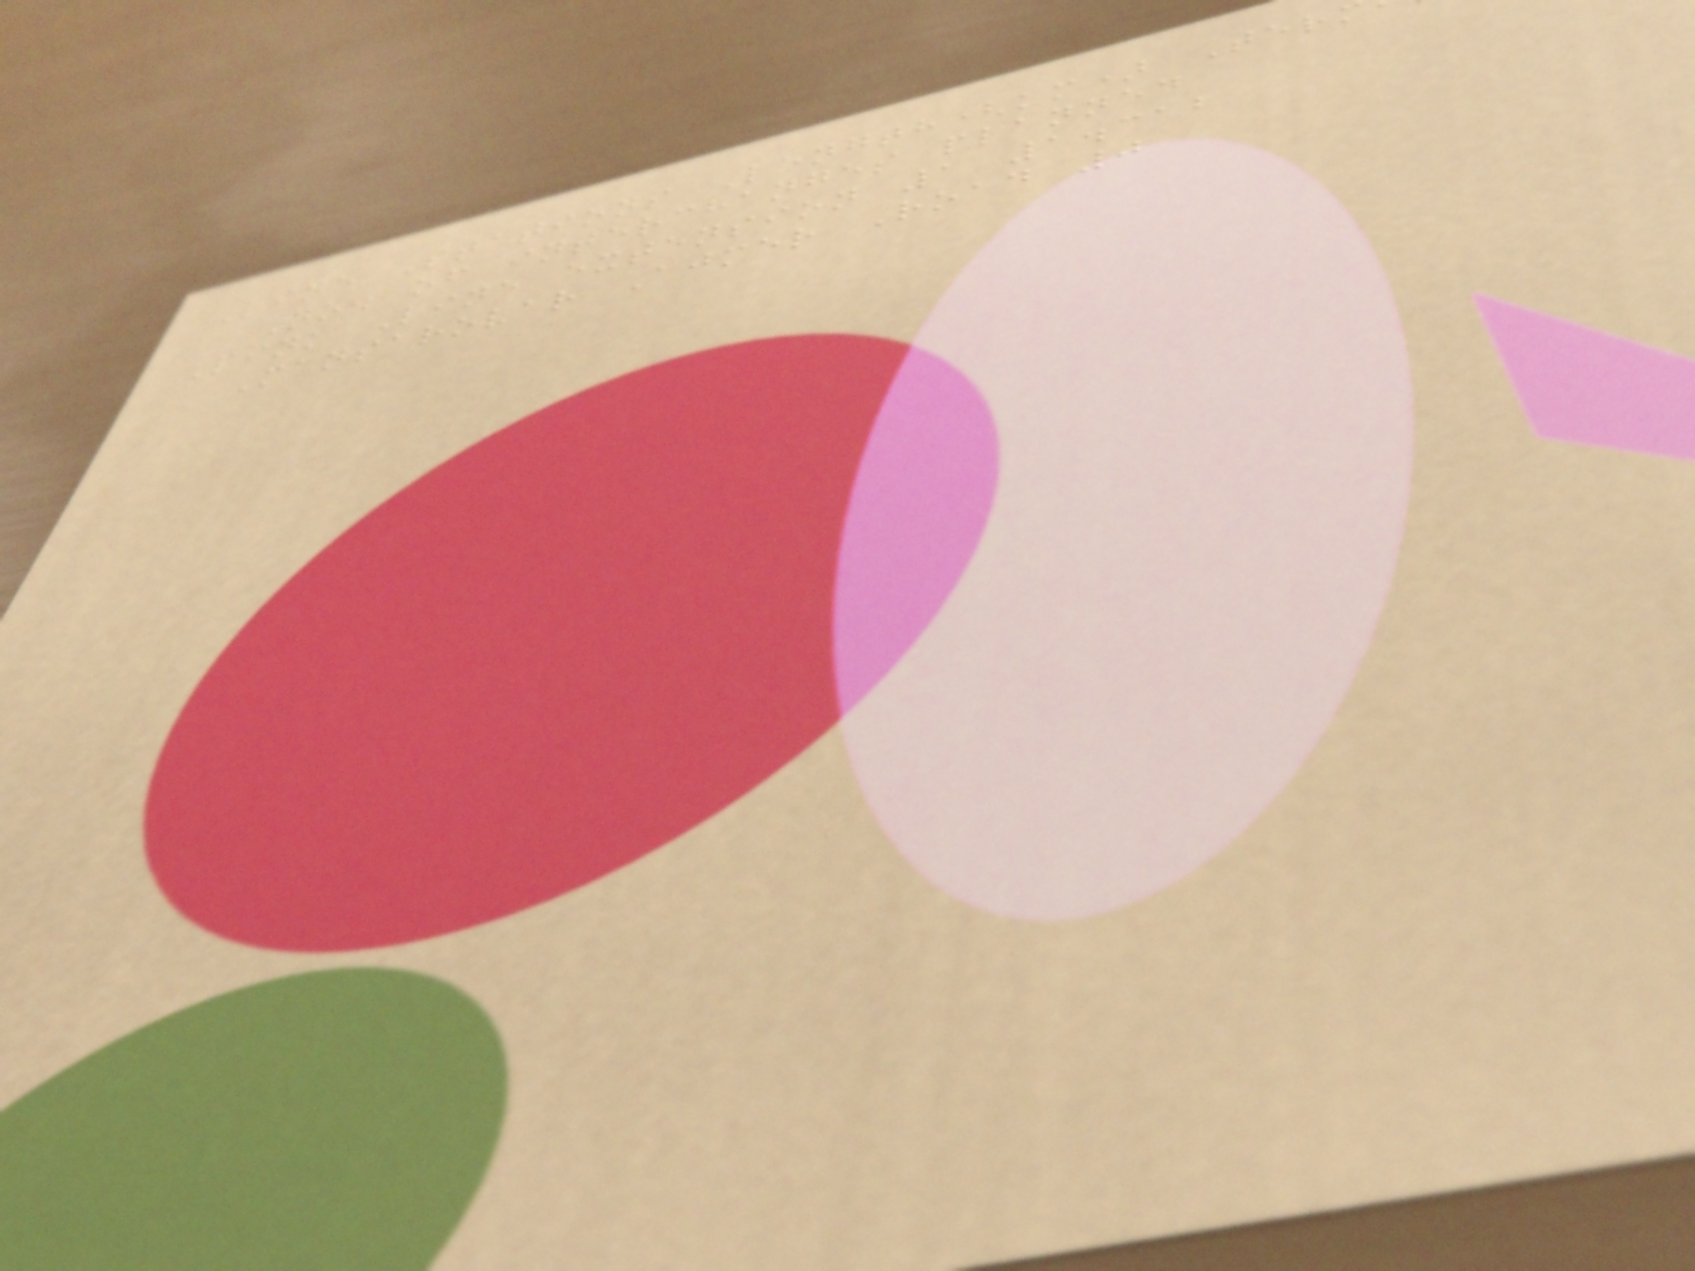Line Stations Length(km) Ter
No. of interchanges planned
Pink Line extension 1 1.312
Mansarovar Ajmer Road 0
